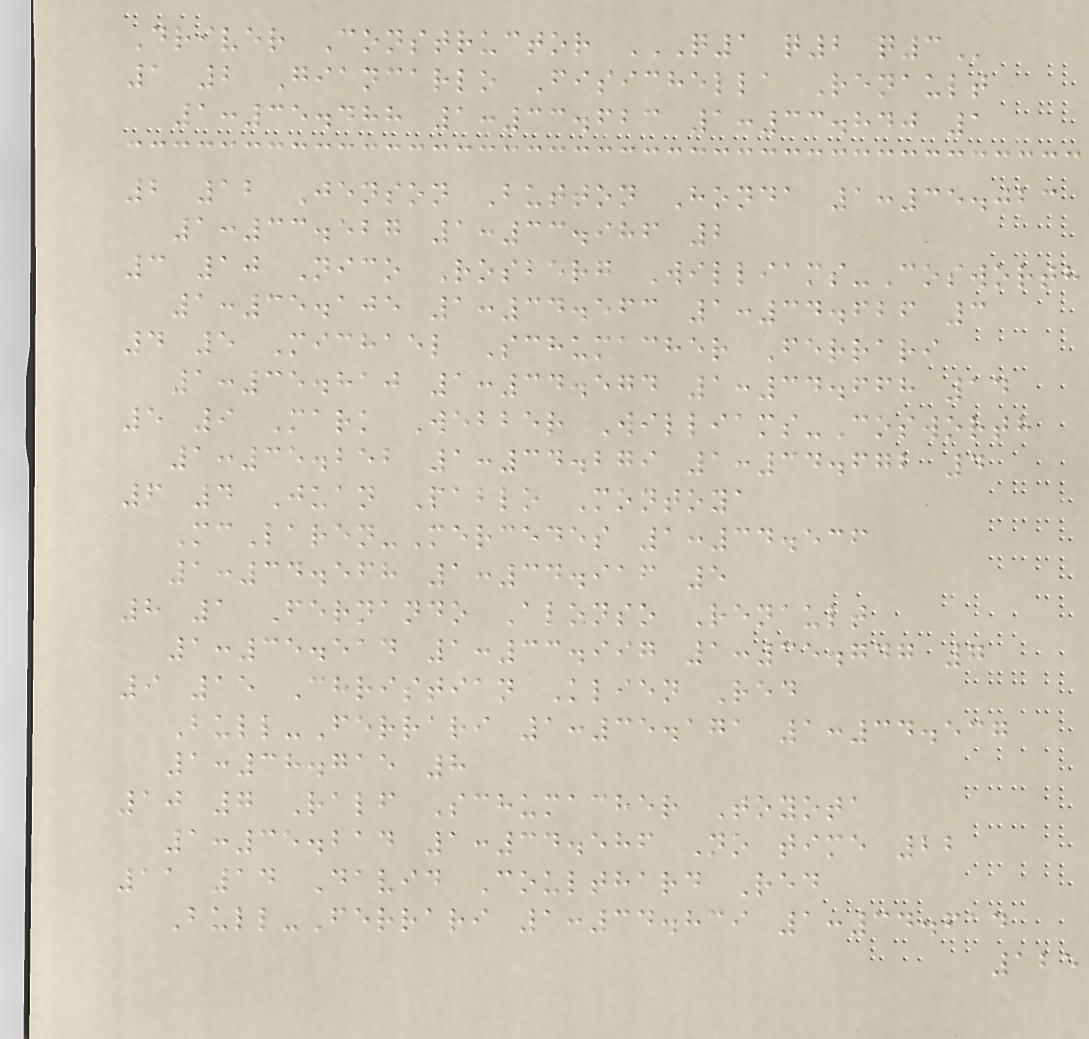Driver Constructor Q1 Q2 Q3
1 2 Giancarlo Fisichella Renault
1:35.488 1:33.623 1:33.840 1
2 12 Jenson Button Honda 1:35.023
1:33.527 1:33.986 2
3 10 Nico Rosberg Williams-Cosworth
1:35.105 1:34.563 1:34.626 3
4 5 Michael Schumacher Ferrari
1:35.810 1:34.574 1:34.668 14
5 9 Mark Webber Williams-Cosworth
1:35.252 1:34.279 1:34.672 4
6 4 Juan Pablo Montoya
McLaren-Mercedes 1:34.536
1:34.568 1:34.916 5
8 1 Fernando Alonso Renault
1:35.514 1:33.997 1:35.747 7
9 15 Christian Klien Red
Bull-Ferrari 1:35.171 1:34.537
1:38.715 8
10 7 Ralf Schumacher Toyota
1:35.214 1:34.586 No time 22
11 14 David Coulthard Red
Bull-Ferrari 1:34.839 1:34.614
125
